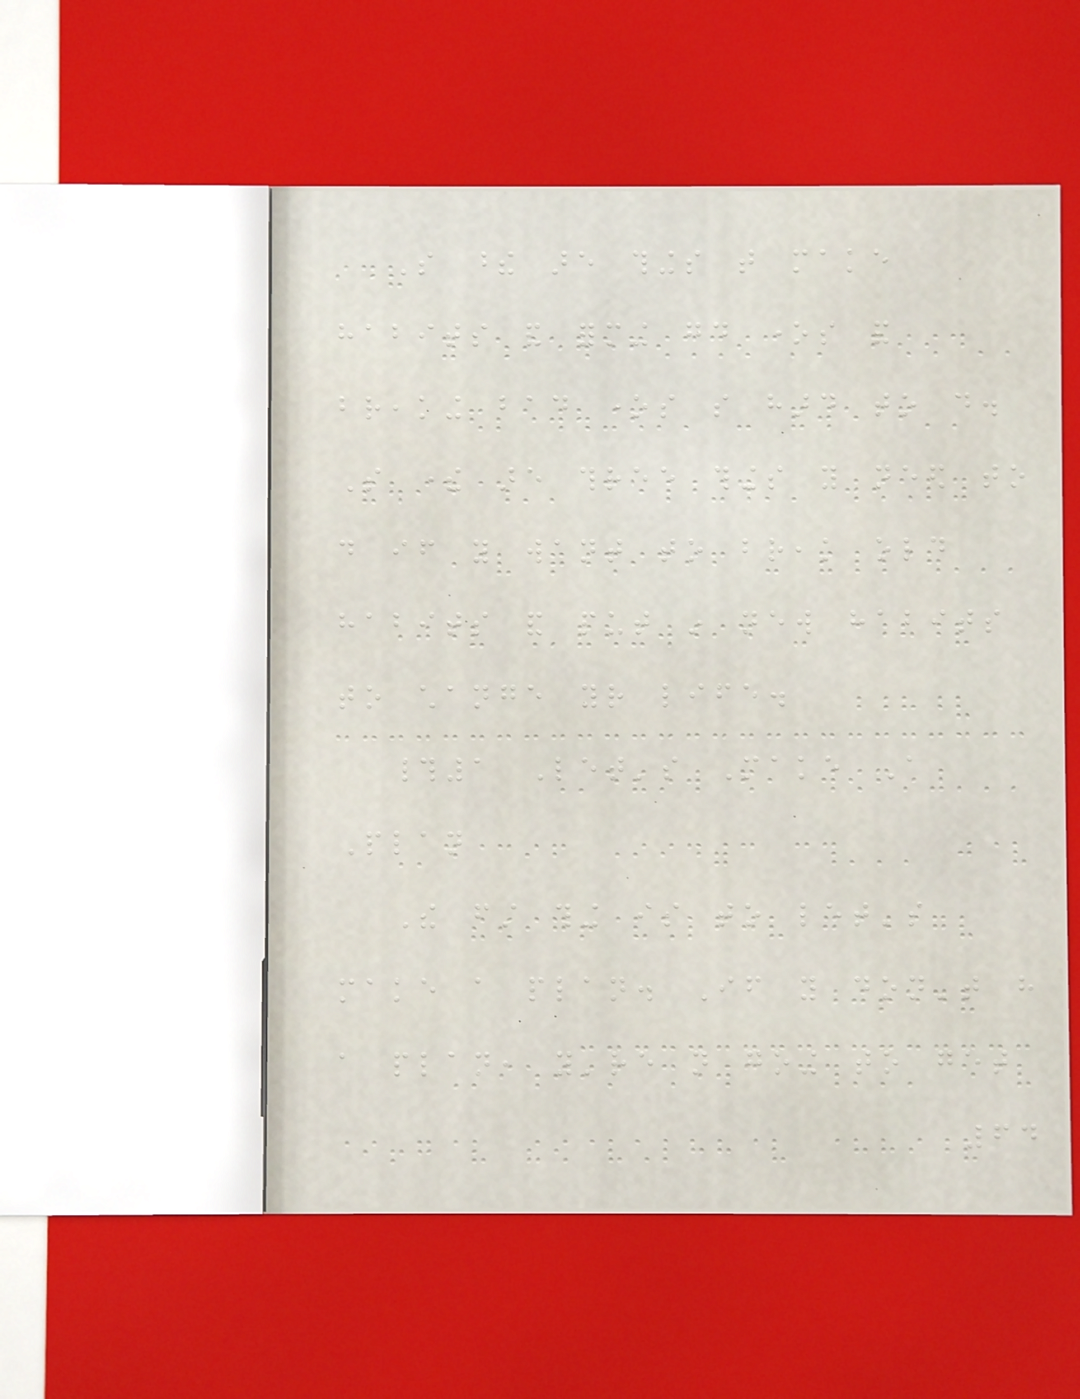So these are things that make
habits and forming good ones and
breaking bad ones so hard to do.
So there are three things you need to
do if you want to break old
habits and put in new habits
to change your life.
#1 Let's Make A
Plan
The first thing is to let's
make a plan. If you don't have
a plan, you're not going to get
64
